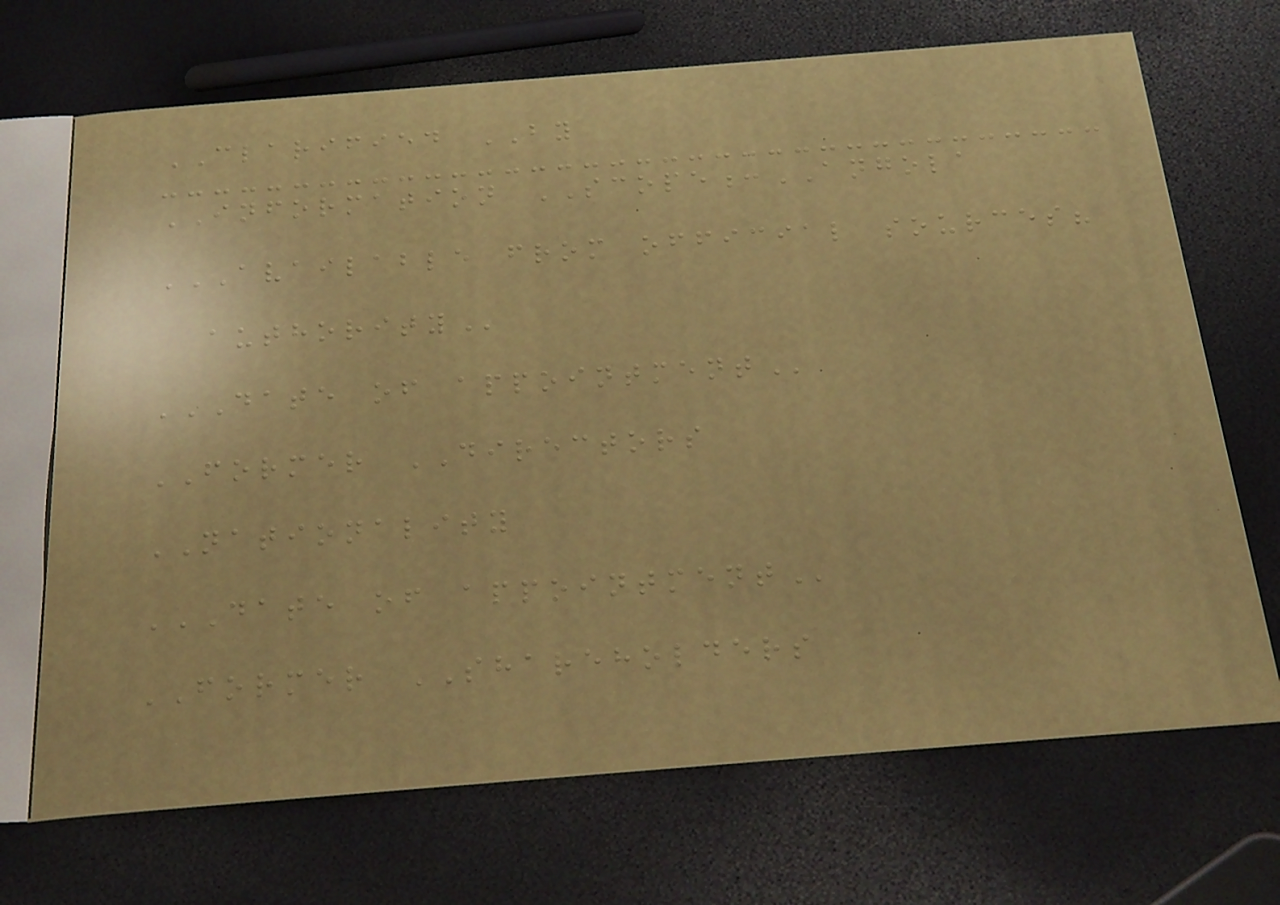CLARIFIED BY
INFORMATION SCOPE:ANGOLA
AVAILABLE FROM OFFICIAL SOURCES?
AUTHORITY
DATE OF APPOINTMENT
FORMER DIRECTORS
NATIONALITY
DATE OF APPOINTMENT
FORMER SHAREHOLDERS
